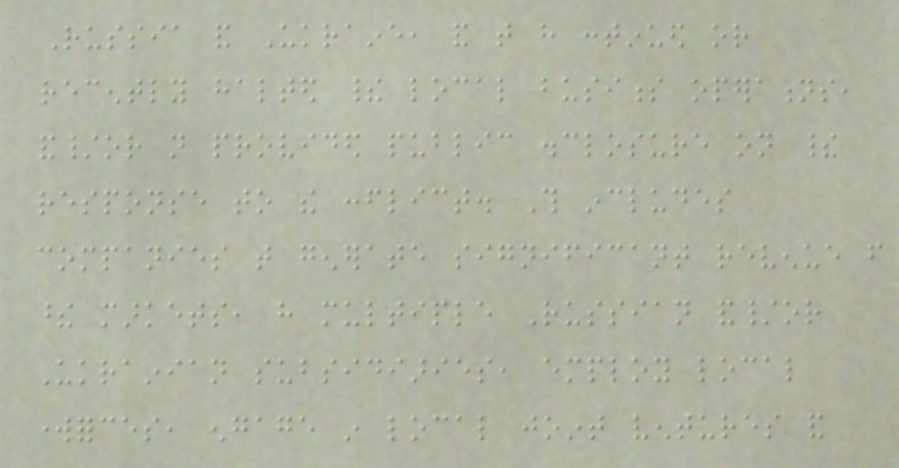Russia and Ukraine, and that have continued or
recently halted their local business operations,
and/or not provided public disclosure on their
response to the conflict. This includes
companies that generate significant revenue from
these markets, have multiple Russian and/or
Ukrainian subsidiaries, employ local
workforces, engage in local joint ventures and
